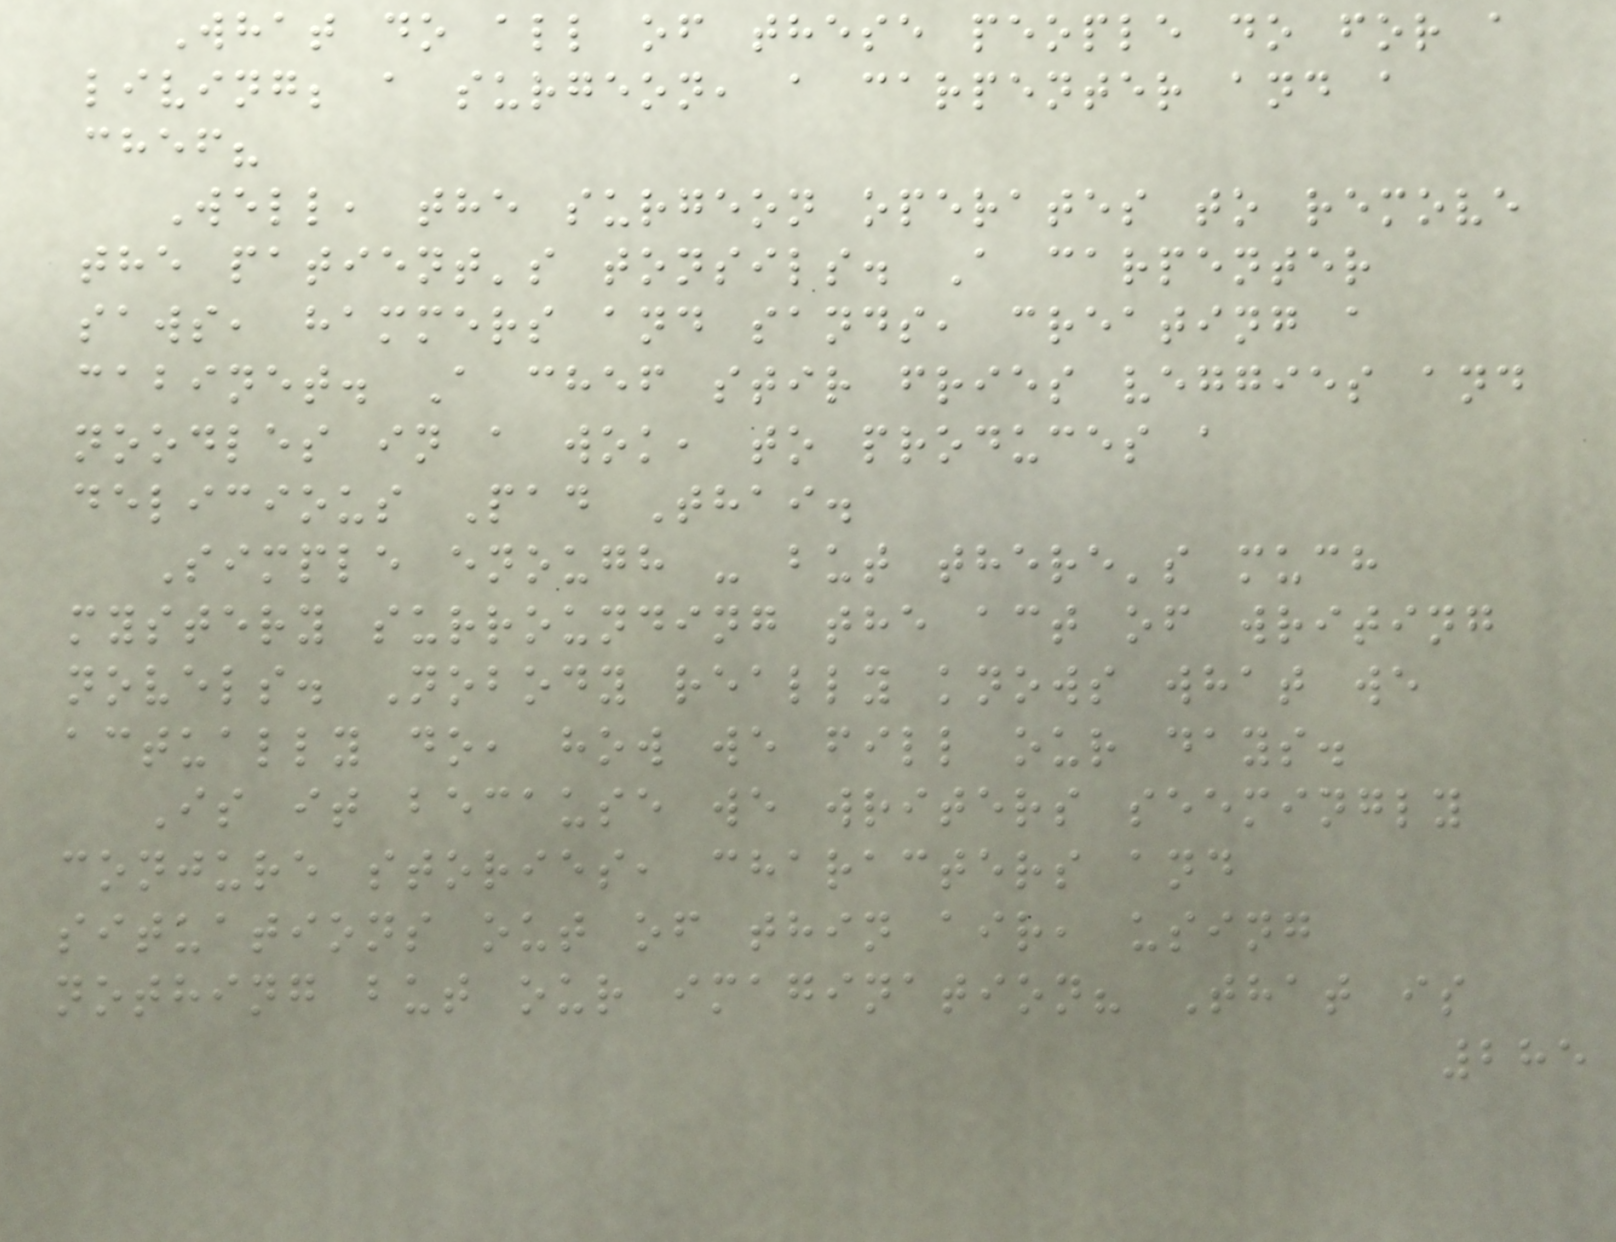What do all of these people do for a
living; a surgeon, a carpenter and a
chef?
Well, the surgeon operates to remove
the patient's tonsils. A carpenter
saws, hammers and sands, creating a
cabinet. A chef stir fries veggies and
noodles in a wok, to produces a
delicious Pad Thai.
Simple enough - but there's much
mystery surrounding the act of writing
novels. Nobody really knows what we
actually do, how we fill our days.
Is it because we writers seemingly
conjure stories, characters and
situations out of thin air, using
nothing but our imagination? That is
285
